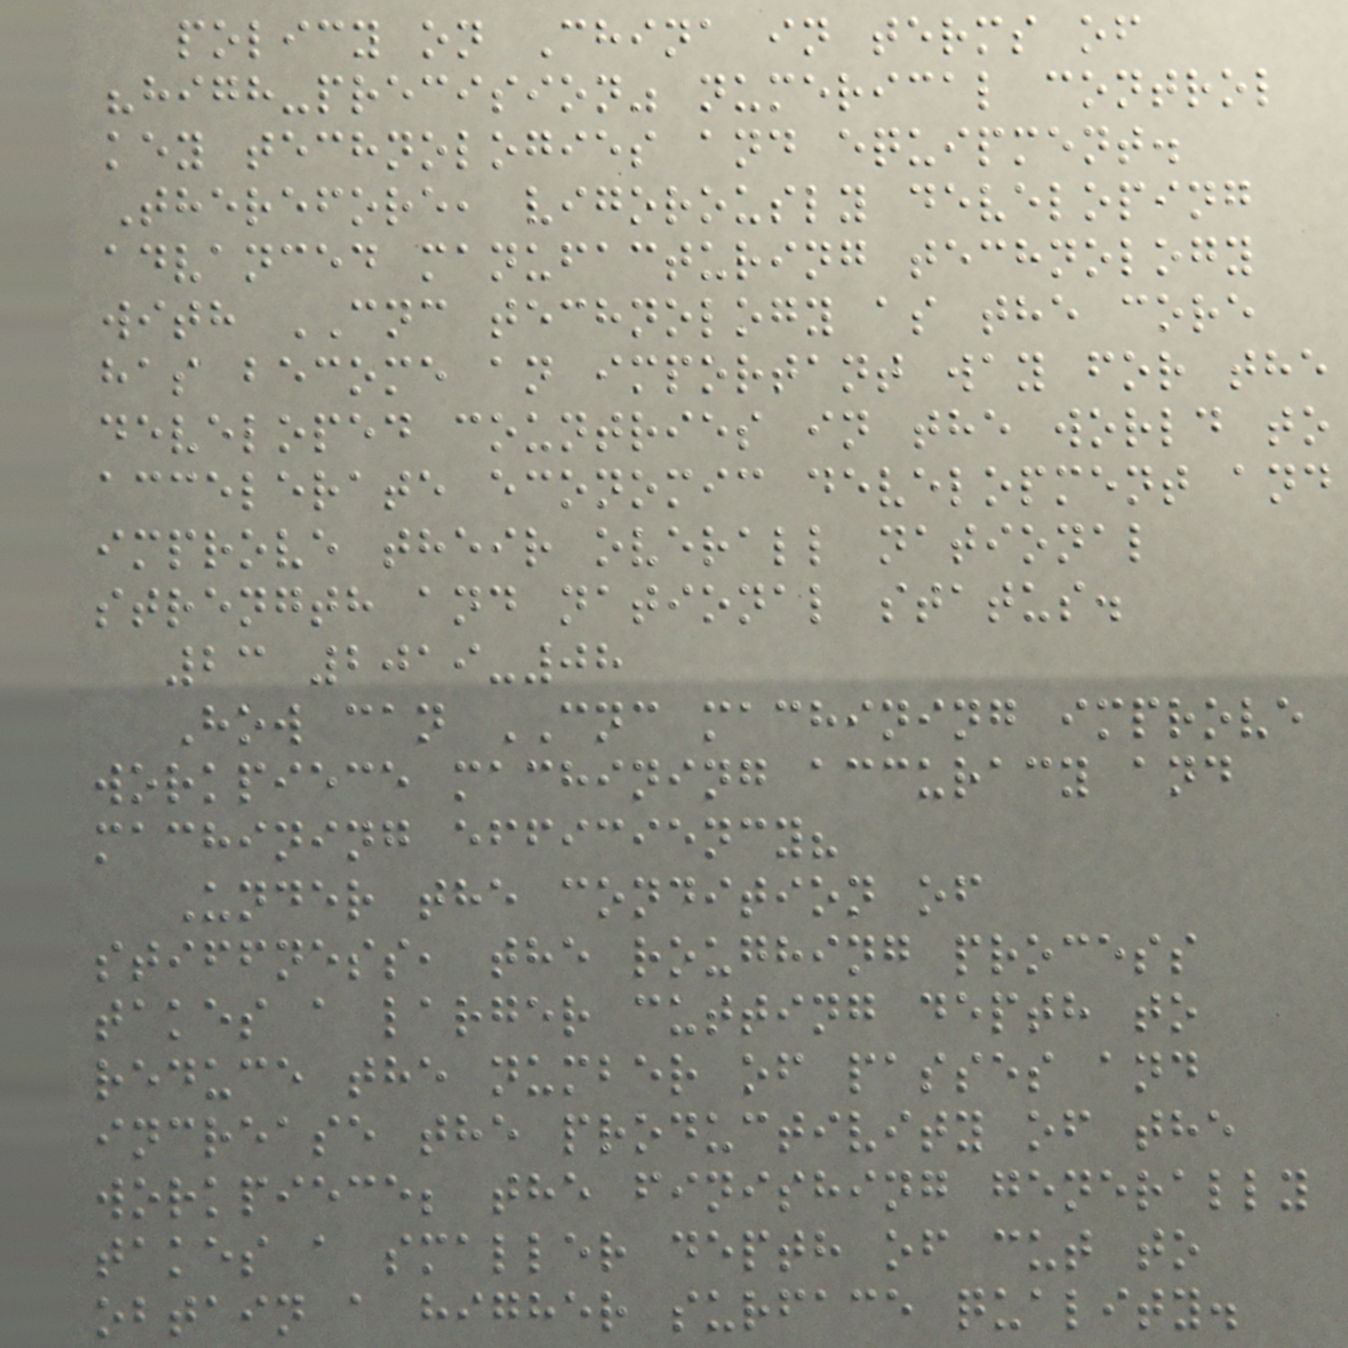policy on China in terms of
"high-precision" numerical control
key technologies and equipment.
Therefore, vigorously developing
advanced manufacturing technology
with CNC technology as the core
has become an important way for the
developed countries in the world to
accelerate economic development and
improve their overall national
strength and national status.
23 2019-08
How can CNC machining improve
workpiece machining accuracy and
machining efficiency?
Under the condition of
stiffness, the roughing process
takes a larger cutting depth to
reduce the number of passes and
increase the productivity of the
workpiece; the finishing generally
takes a smaller depth of cut to
obtain a higher surface quality.
